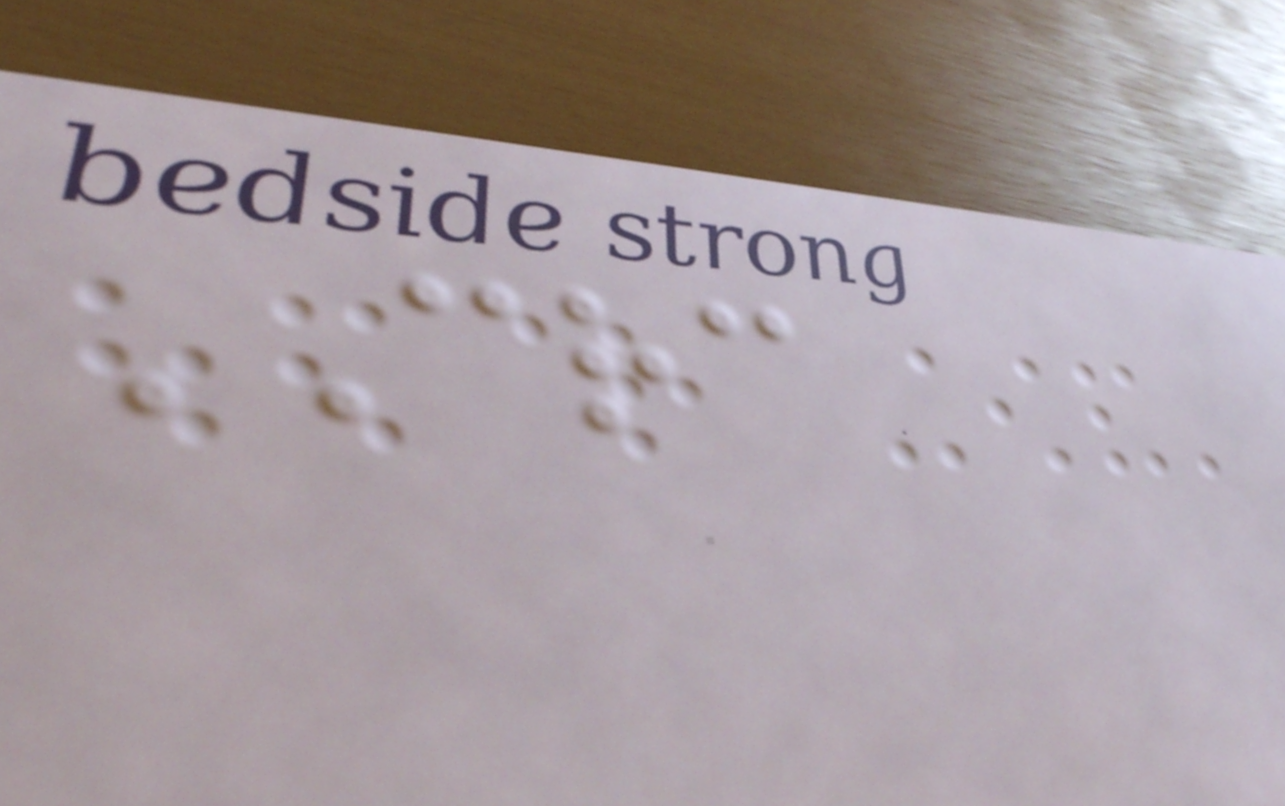CRC
